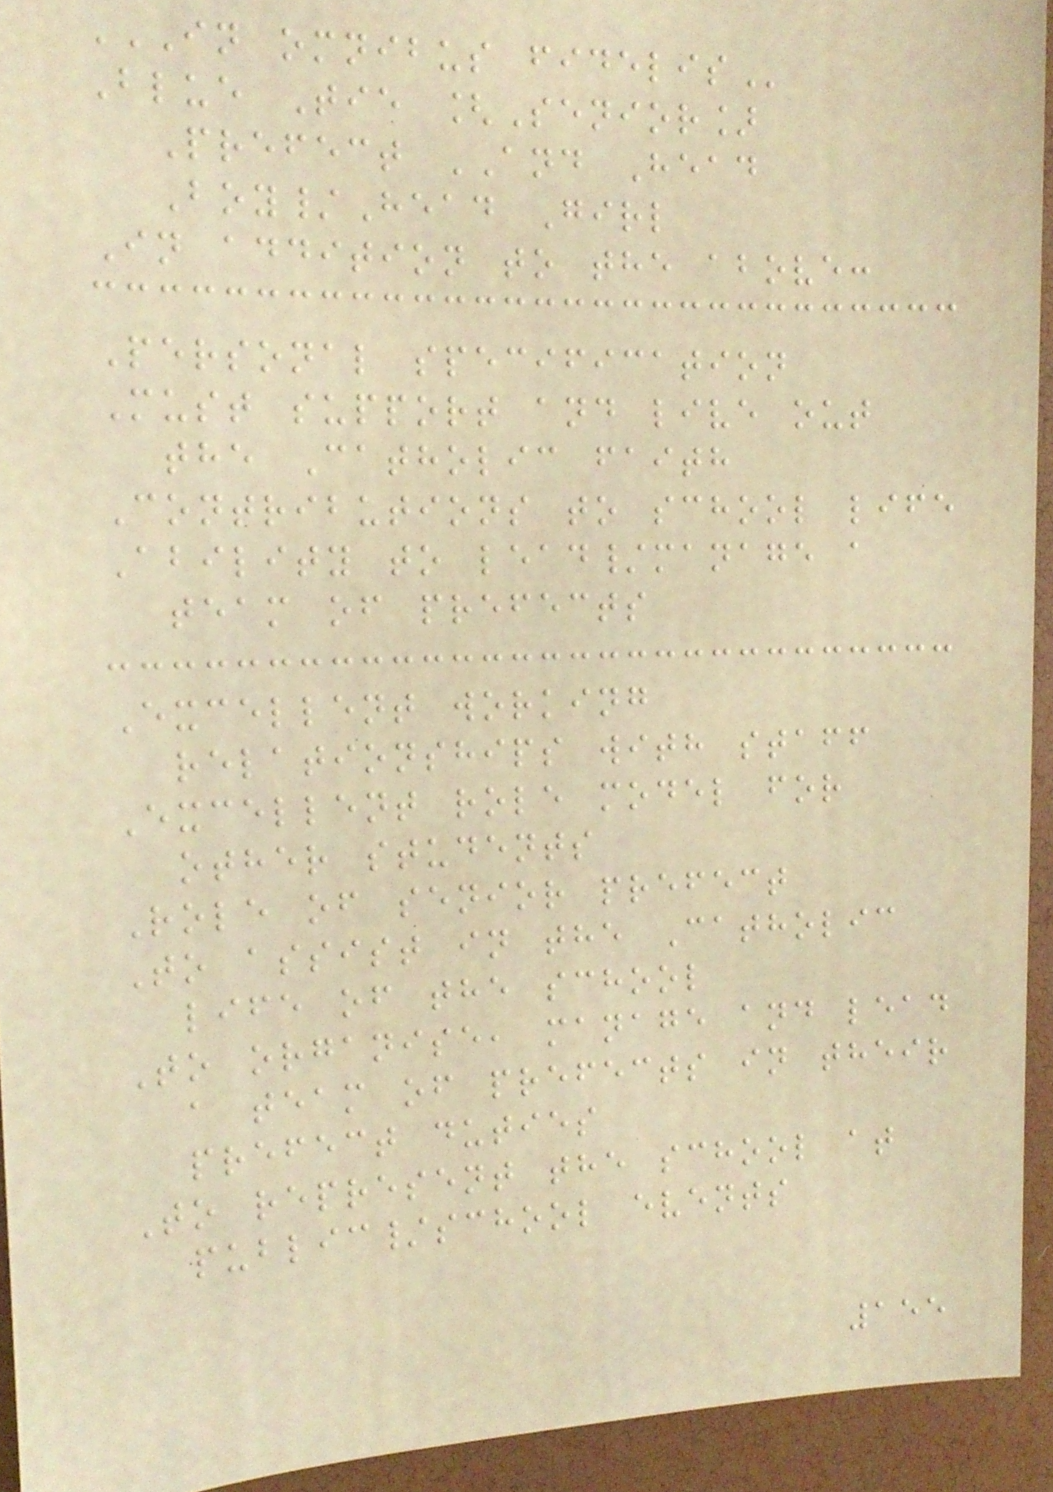IN OMNIBUS FIDELIS
Blue Tie [Senior]
Prefect AND Head
Boy/Head Girl
In addition to the above:
Personal specification
Must support and live out
the Catholic faith
Contributions to school life
Ability to lead/manage a
team of prefects
Excellent working
relationships with staff
Excellent role model for
other students
Role of senior prefect
To assist in the Catholic
life of the school
To organise, manage and lead
a team of prefects in their
prefect duties
To represent the school at
public/school events
155
